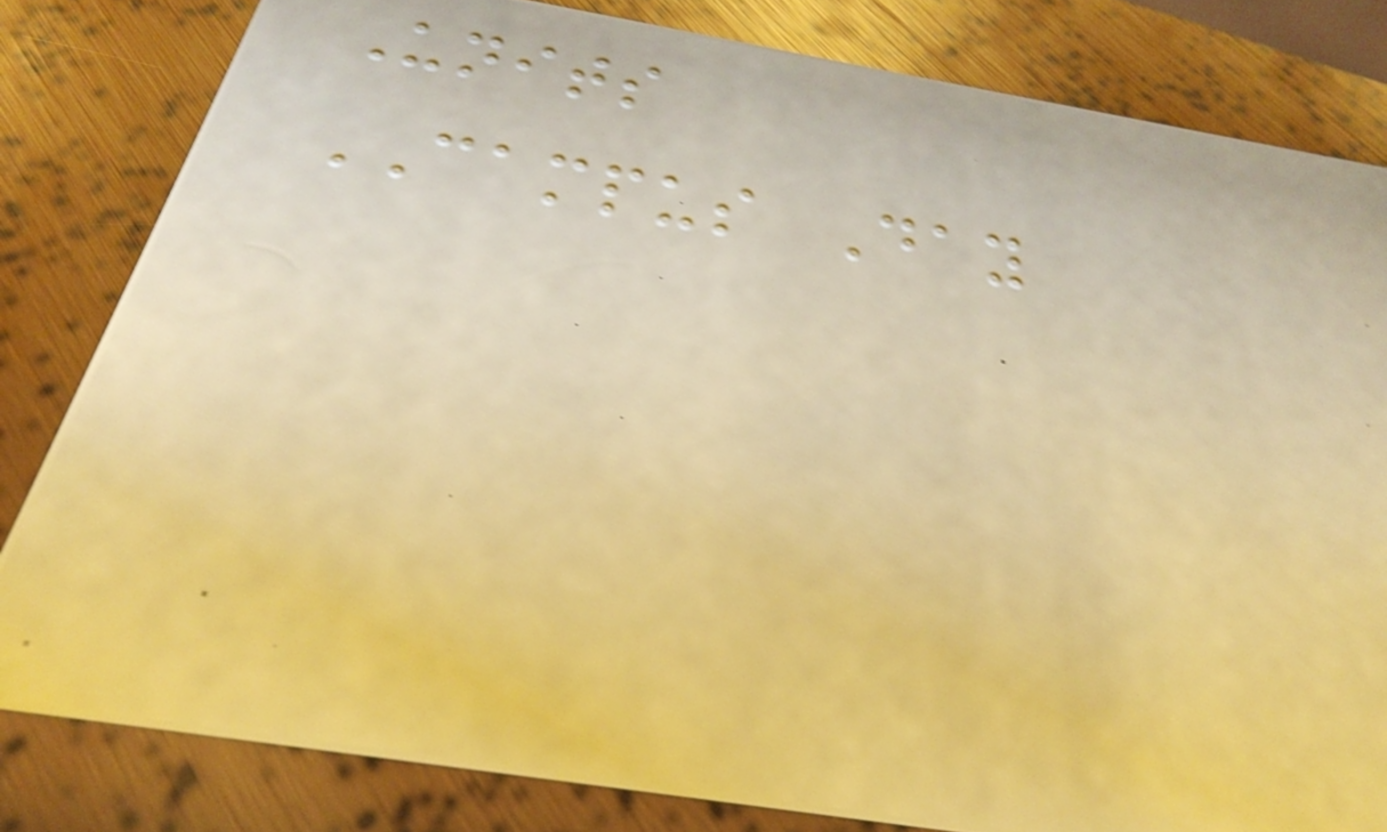Units
CAMPUS Day
